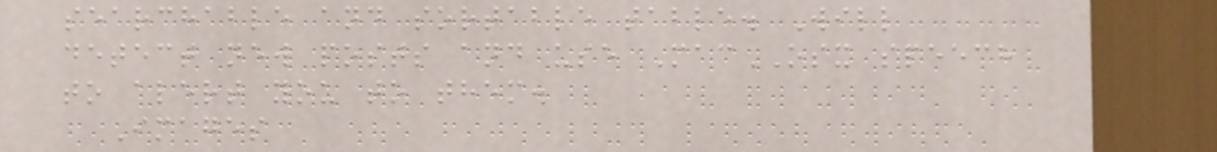searchable and sortable table. Will
detect new posts and use MacOSX speech
to alert you to them.
Images
